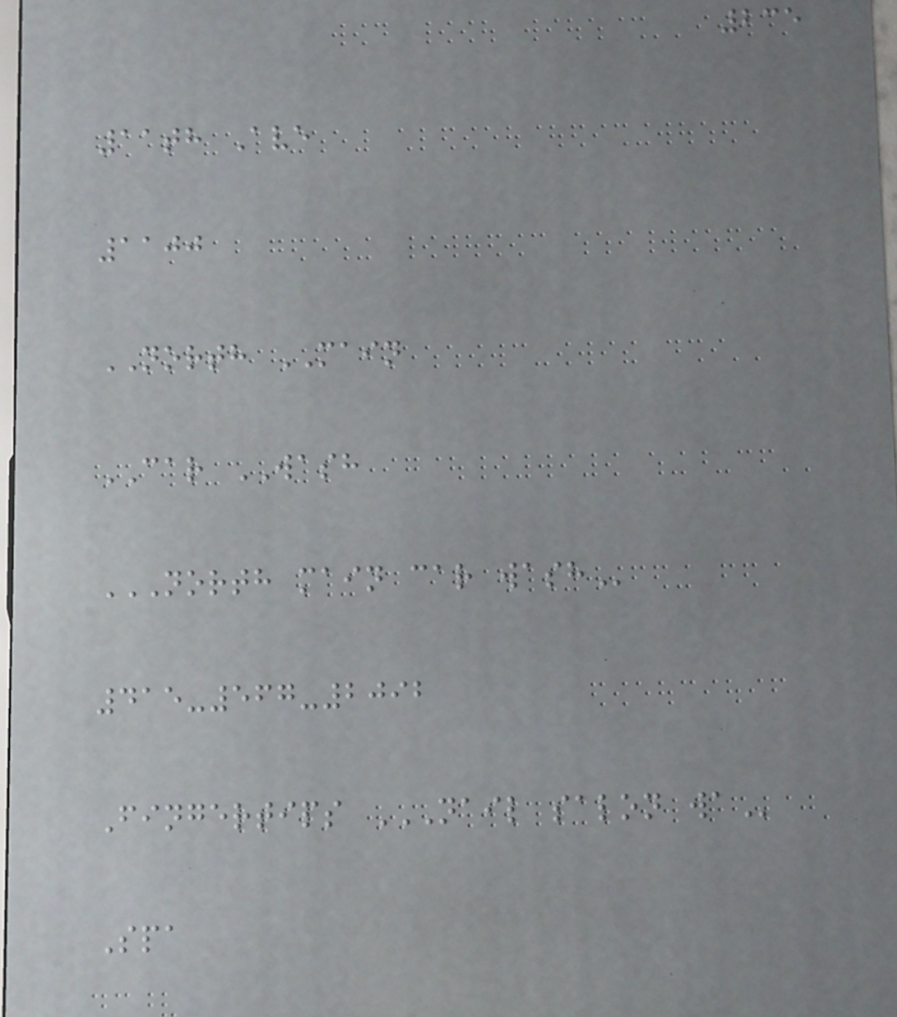235
11th Ave
1100
NORTH MAIN
CAR WASH
NORTH MAIN CAR WASH
415-567-2092
Fingertips NAIL SALON WA
Spa
